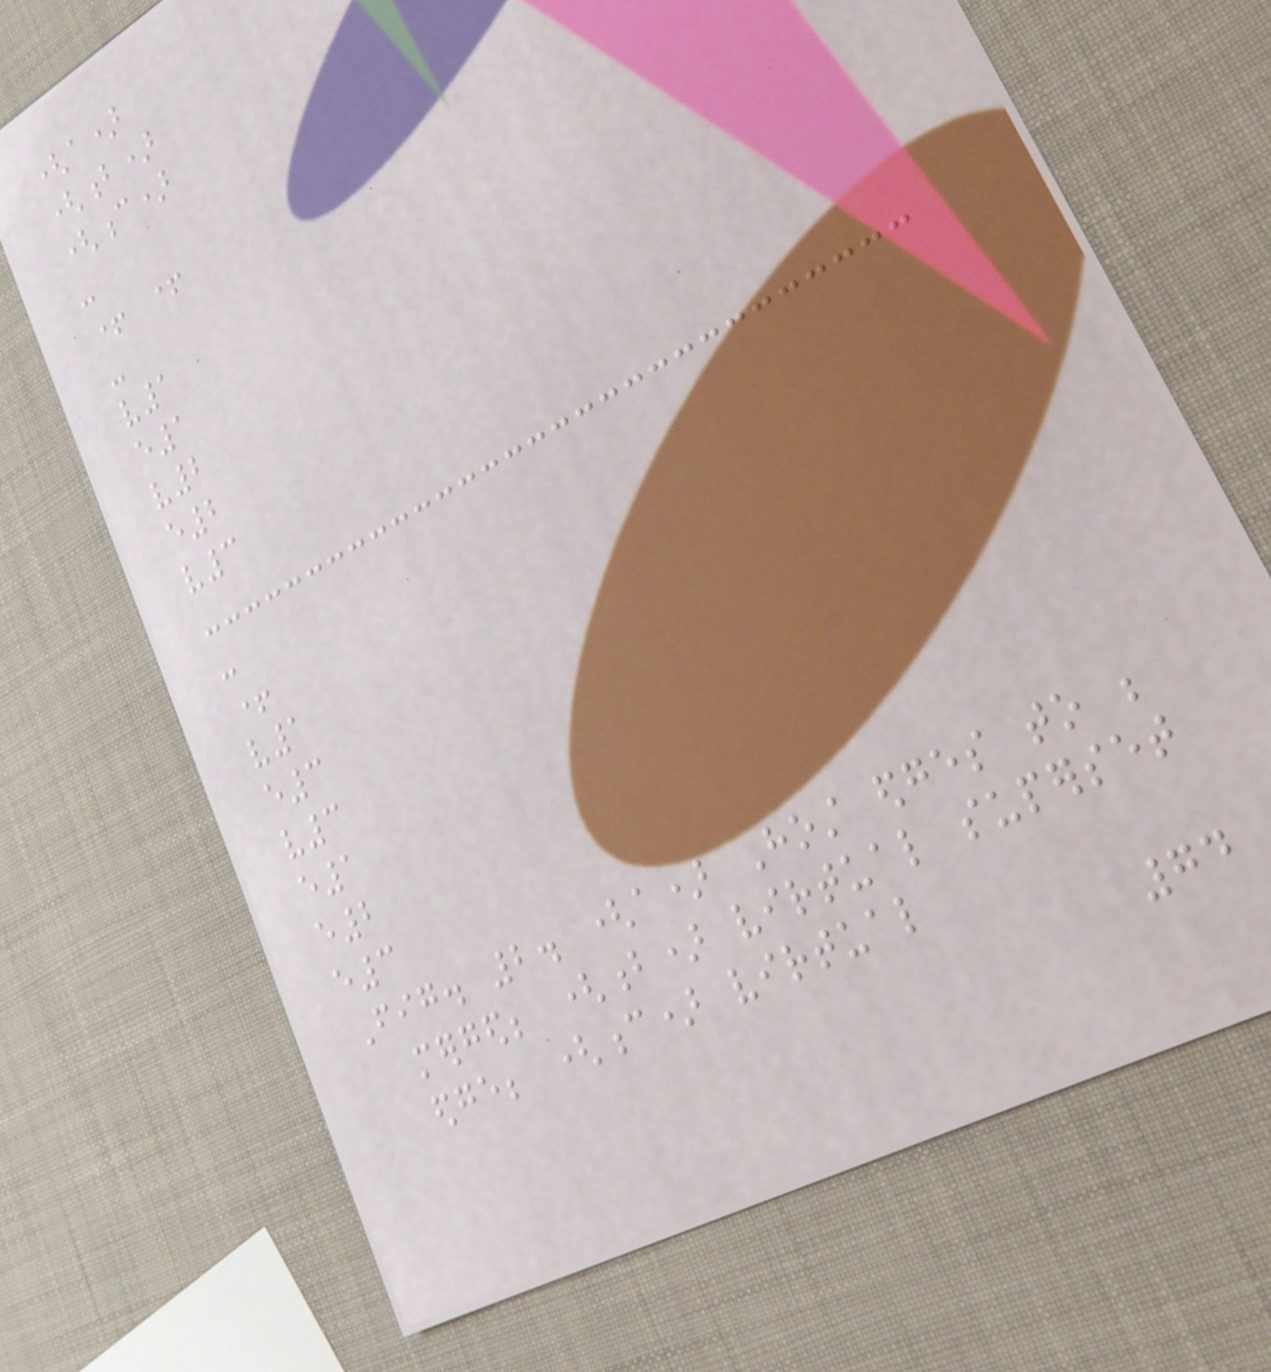(a)
(b)
(c)
-
+ +
-
v1
e1
v2
e2
v3
-
+
v1
e3
v3
e1
e2
e3
Fig. 2. (a) Host edges to be
merged; (b) virtual superset
edge; (c) virtual
74
